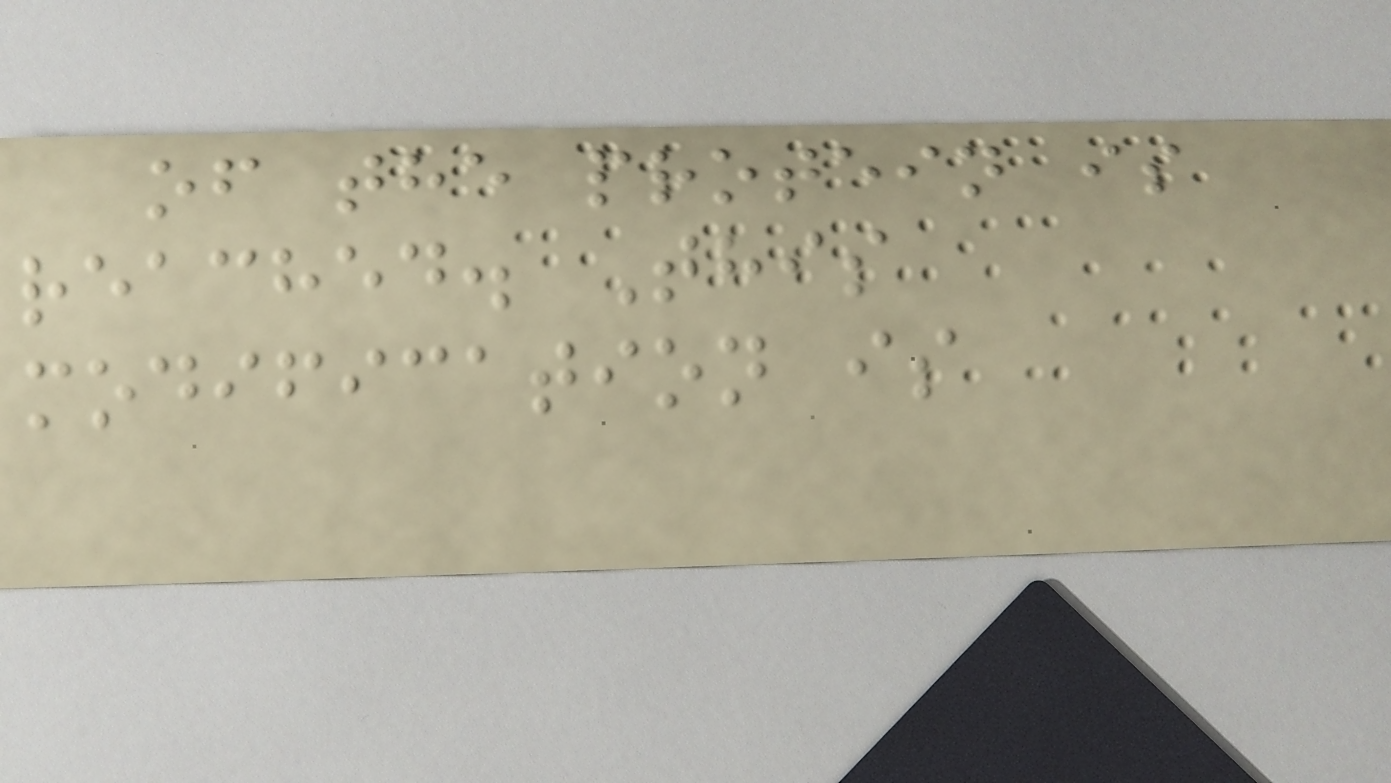of the protein is
reached. This
modification is
